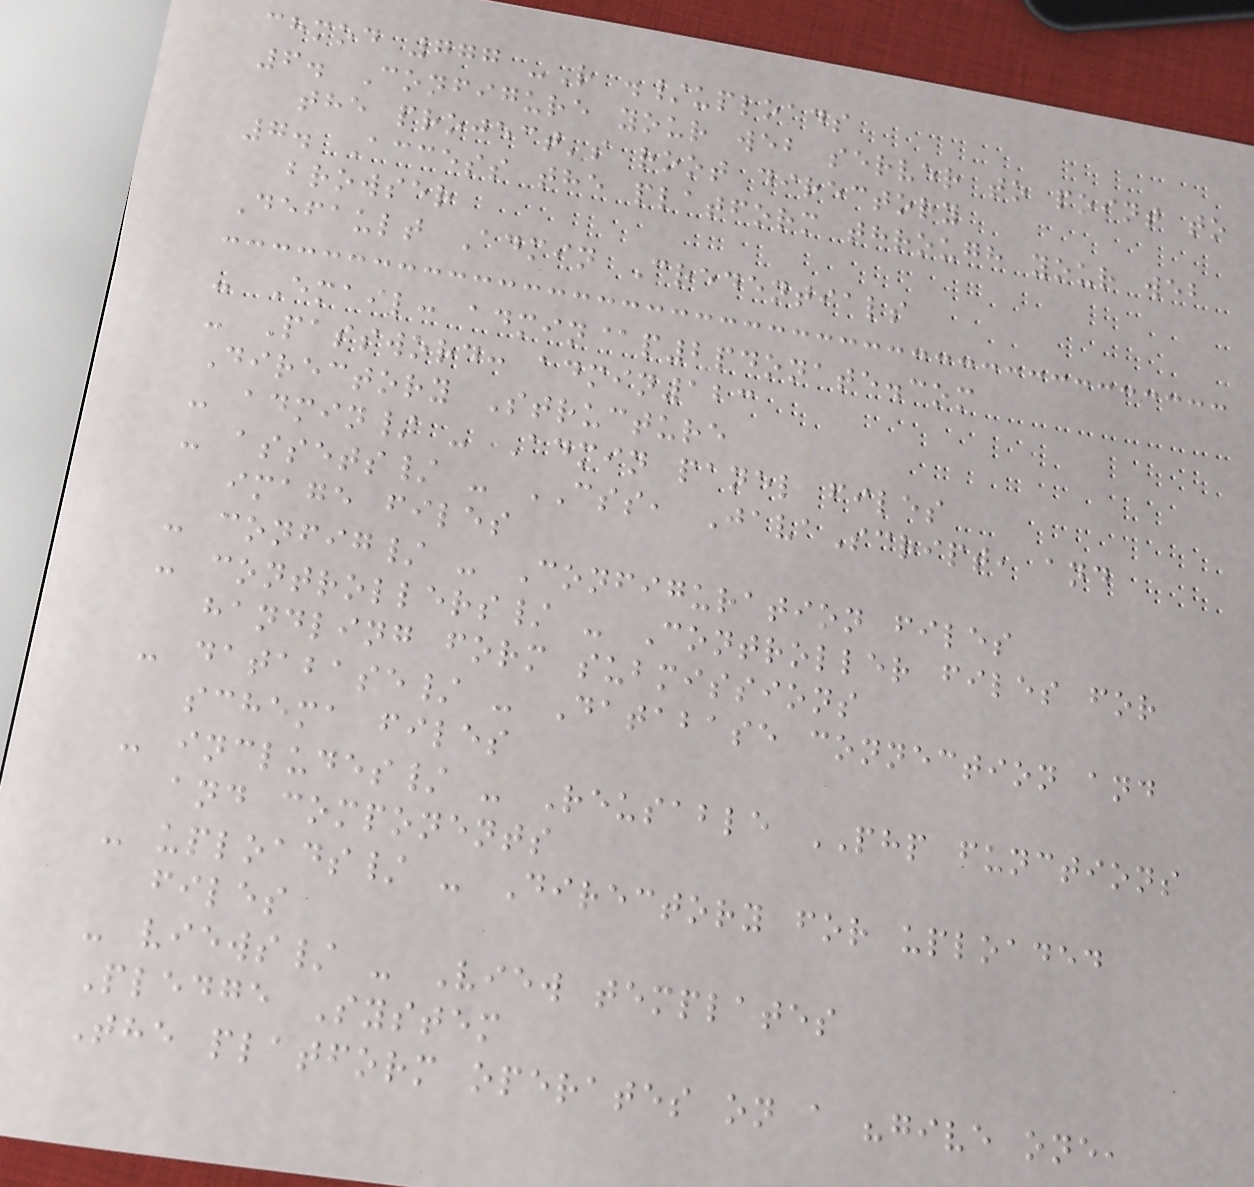chmod 777 -R ./uploads
6. Configure your web server to point to
the project's root directory
7. Access the platform through your web
browser
Default Admin Credentials
- Email: admin@p2pdonate.com
- Password: admin123
Directory Structure
- admin/ - Admin panel files
- assets/ - CSS, JavaScript, and
image files
- config/ - Configuration files
- controllers/ - Controller files for
handling form submissions
- database/ - Database connection and
schema files
- includes/ - Reusable PHP functions
and components
- uploads/ - Directory for uploaded
files
- views/ - View templates
Pledge System
The platform operates on a "give one,
